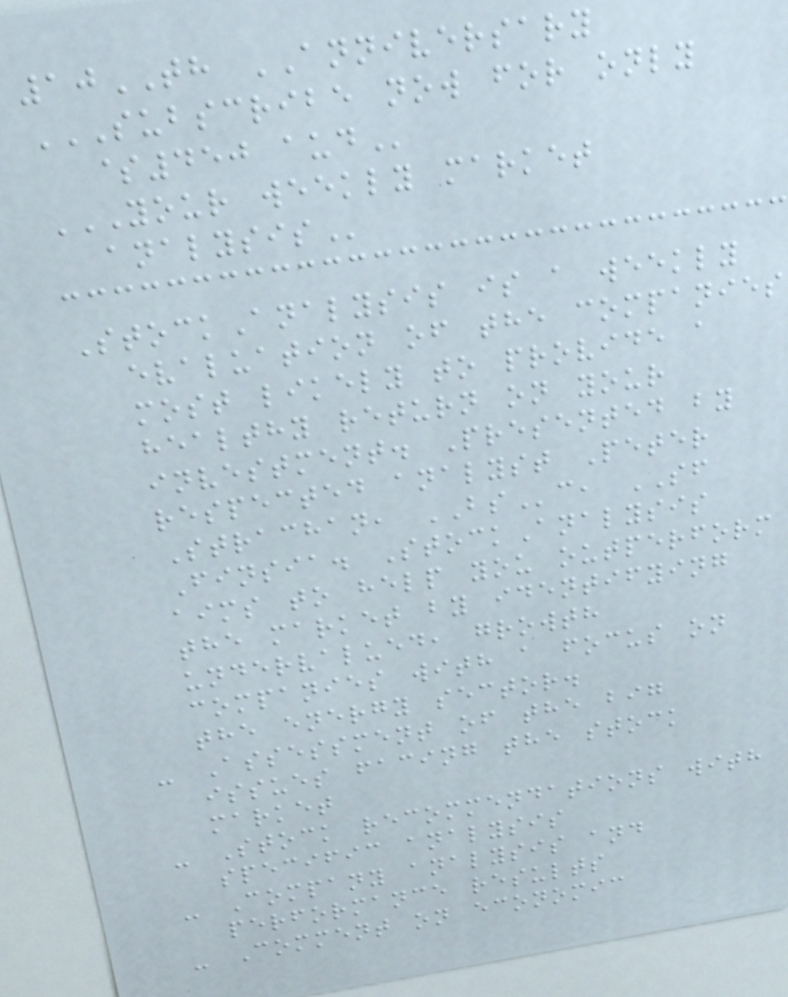10TH ANNIVERSARY
SUBSCRIBE NOW FOR ONLY
$450 AUD
YOUR WEEKLY MARKET
ANALYSIS
StockAnalysis is a weekly
evaluation of the companies
most likely to provide a
healthy return on your
investment. Presented by
respected analyst Peter
Strachan, BSc, SF
Finsia. StockAnalysis
aims to help you outperform
the market by identifying
undervalued, growth
companies with a focus on
the energy sector.
- Assessment of the big
issues facing the stock
market
- Stock recommendations with
specific analysis
- Company analysis and
performance results
- Comment on economic
